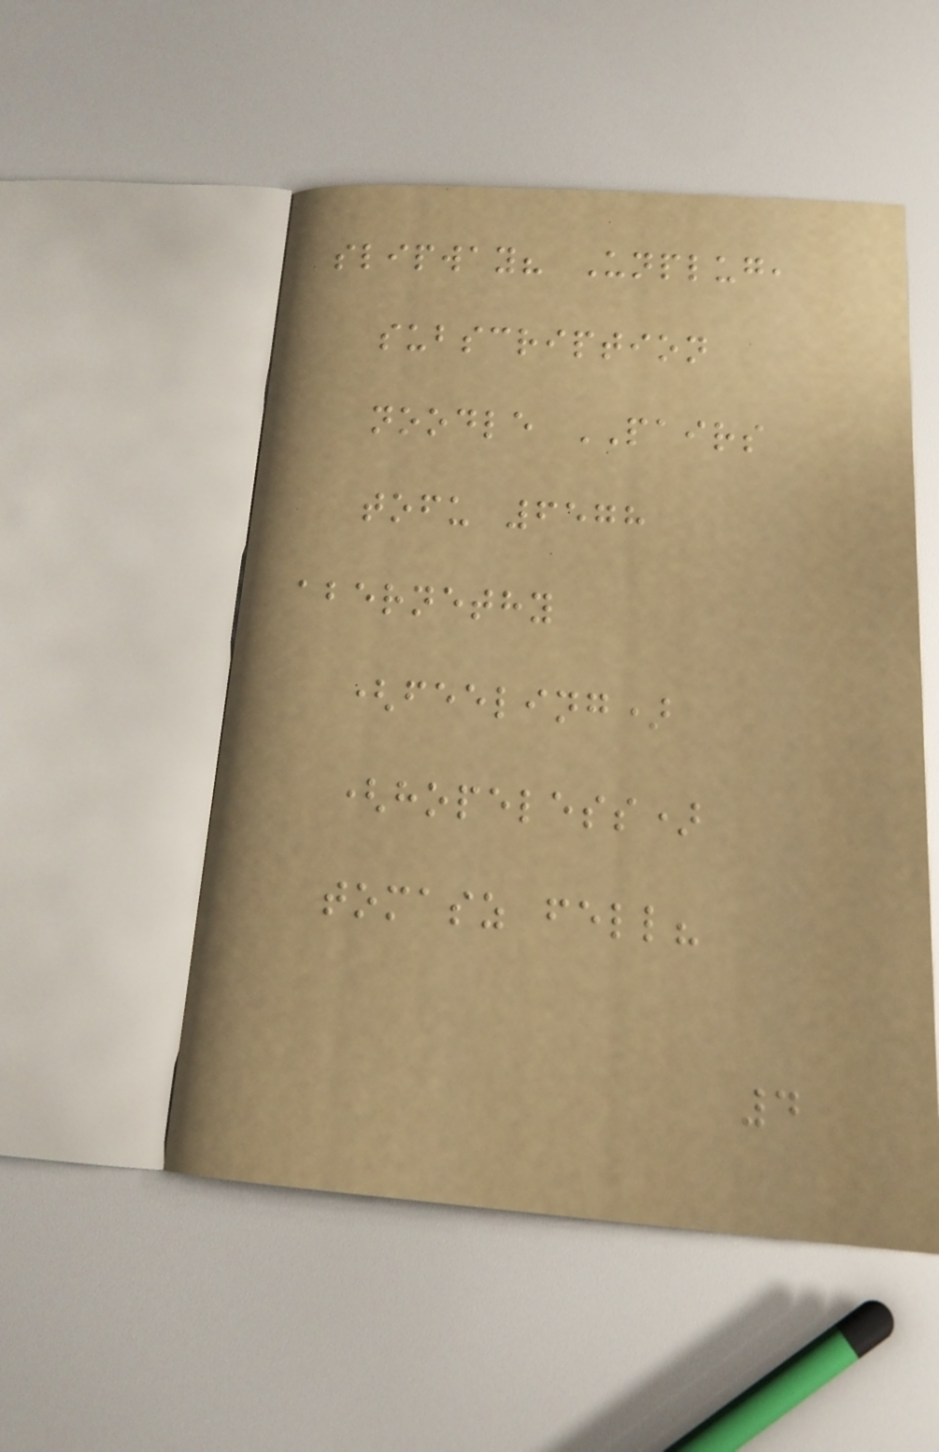slipway? Unplug,
subscription
noodle PAIRS
tofu 6578
abernethy
(feeling)
(hopeless)
tomasz fell?
4
